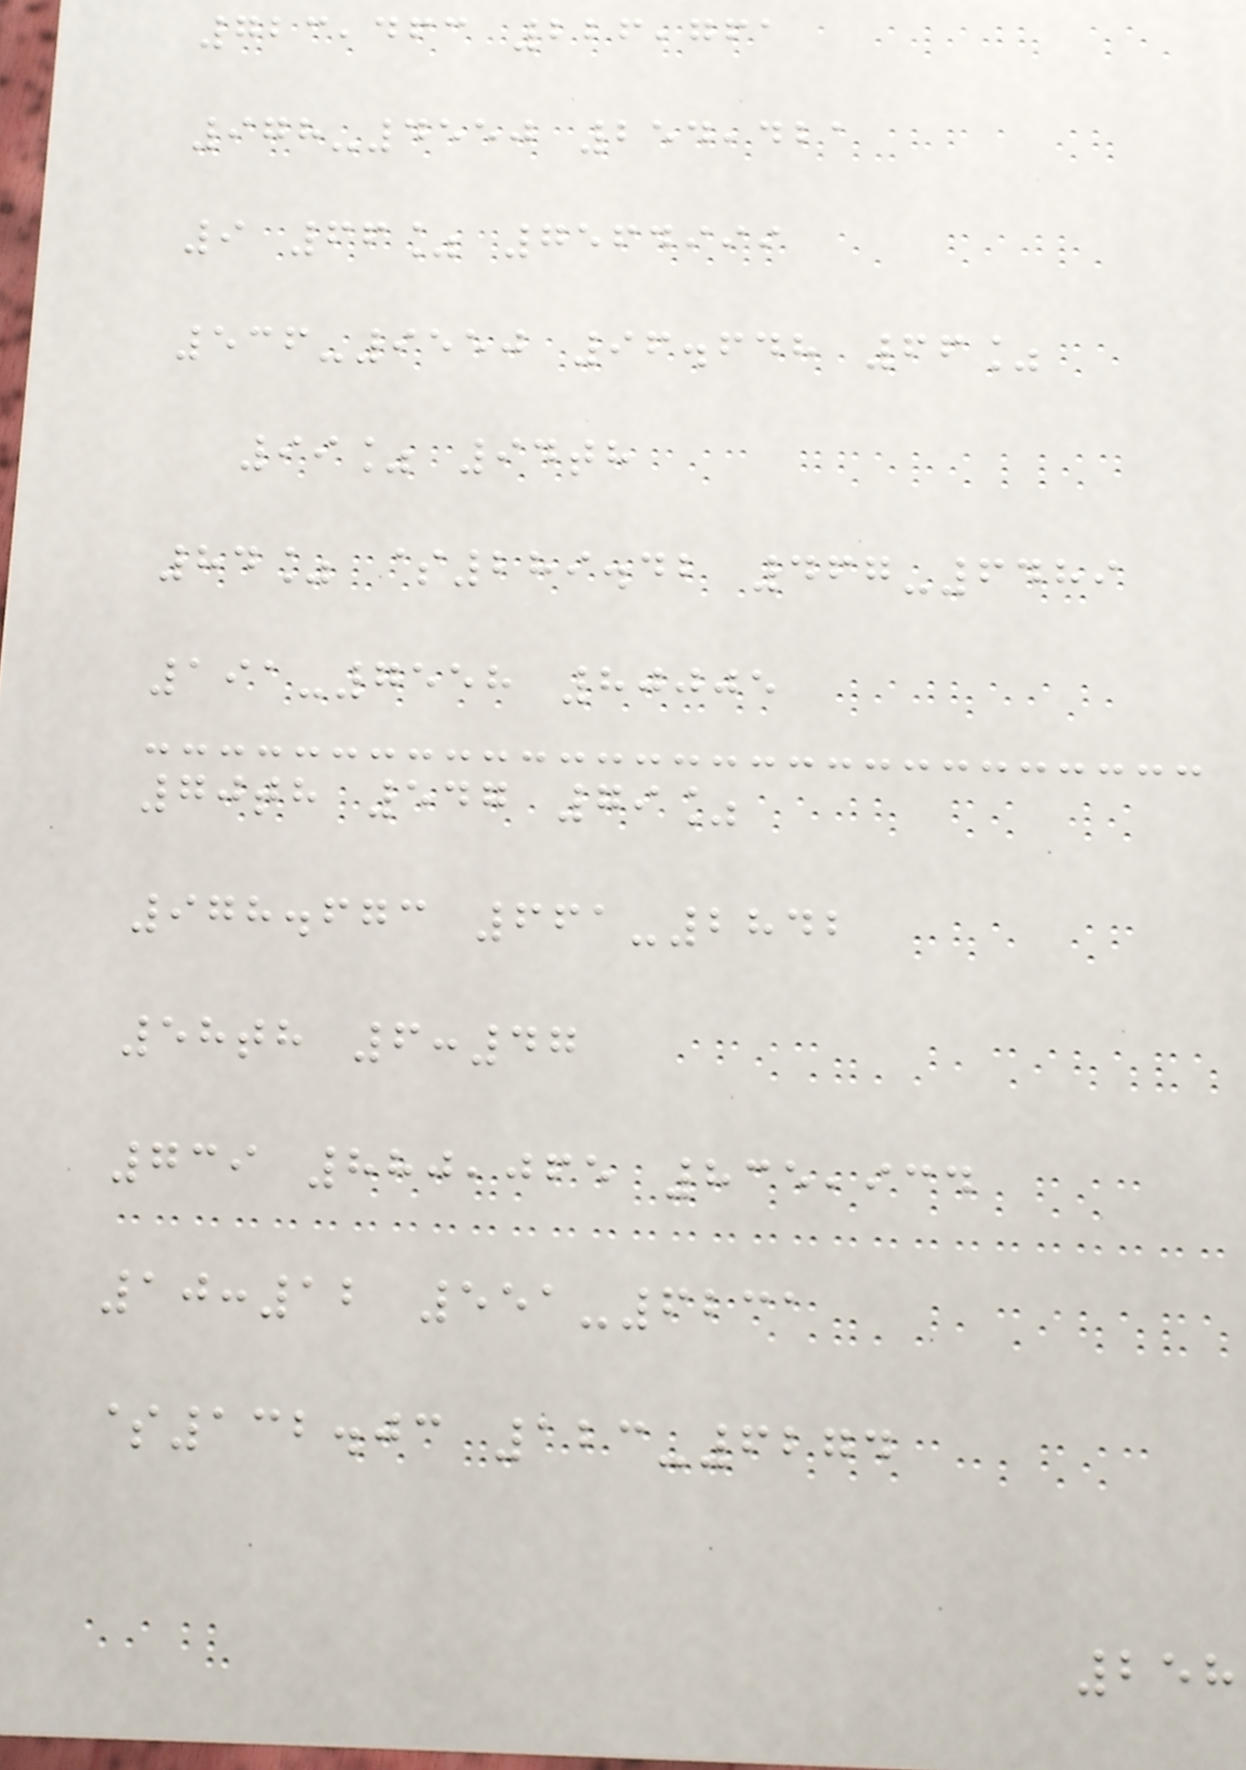723,463 226,761
978-4550 254,421
9 66% 7564999
536-9550 96.648 66%
99% 94th
84% $289.42 467-6489
191-7558 80005
70th 547 79%
978.673 661-2842
58th 6:47
739 880,065 835,934
10:12 551-6231
$132.03 123-6274
258
